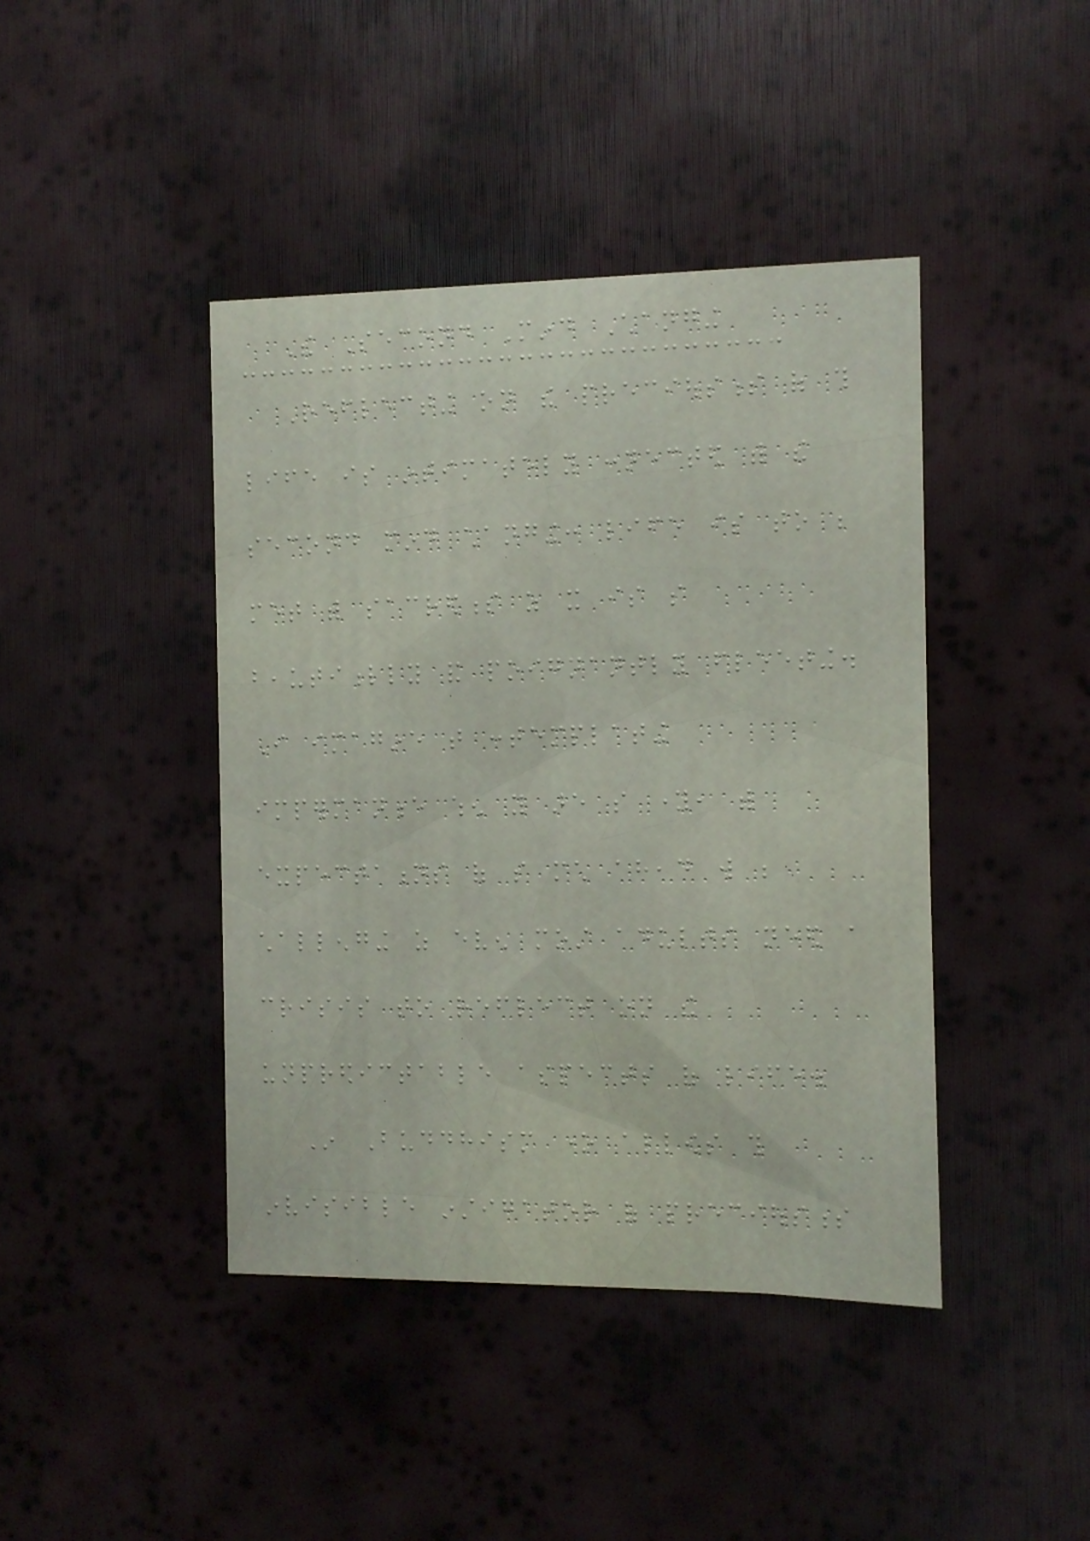The Second Mind Changing
Reflecting on the preciousness of this
life is intimately connected with the
second mind changing: life is to be
met with sacredness as it is so
beautifully and poignantly fleeting.
I imagine that contemplating
impermanence when you are so young, with
expectations of so much ahead will be
challenging as even most adults need a
crisis to reflect on the
unpredictable aspects of life.
In Buddhism one allows this
invisible instigator of preciousness
